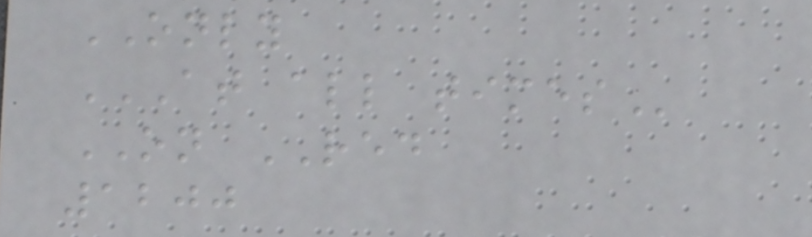ONLY
AT ALL TIMES
ON RED
1200
